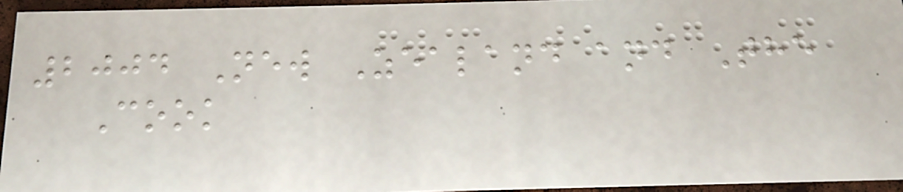2004 New Zealand and The
Cook
